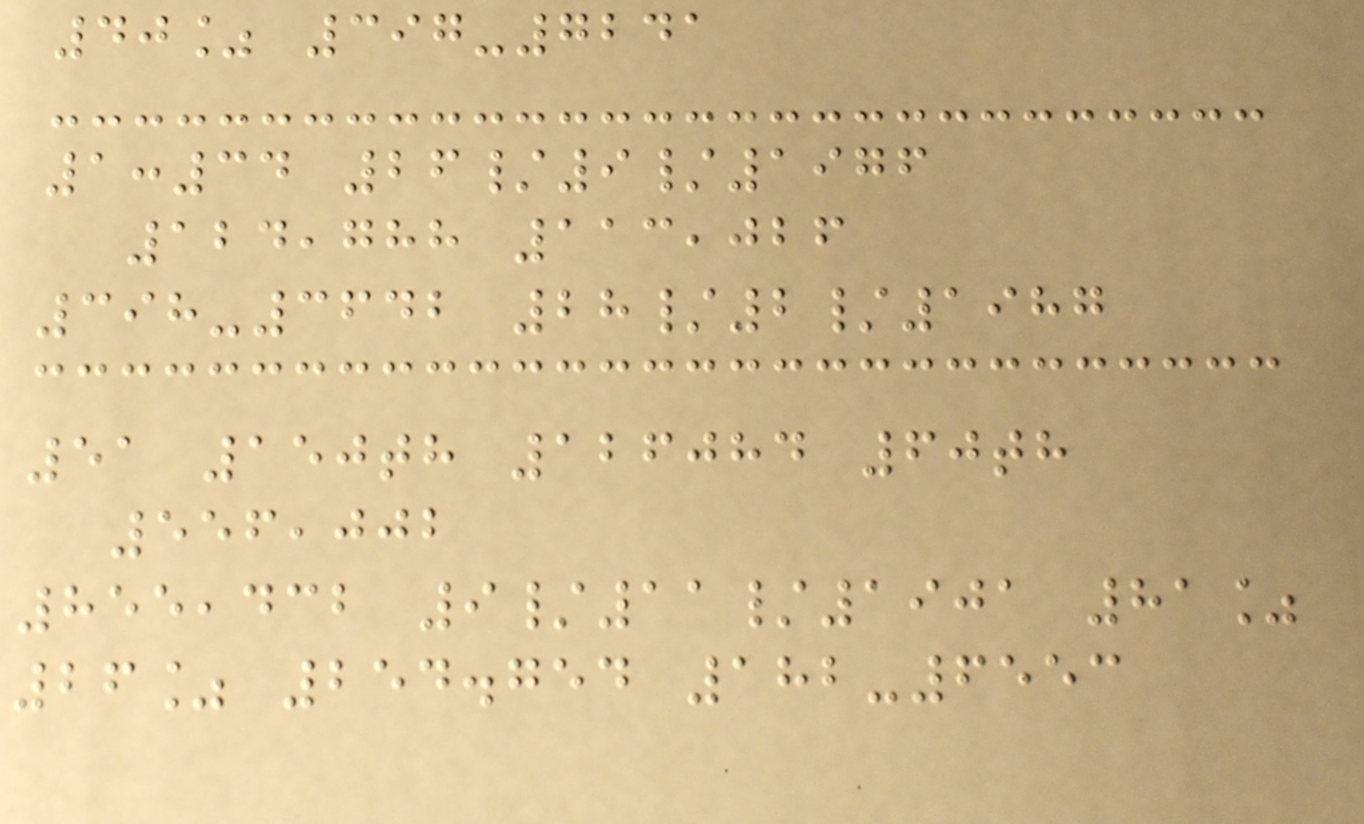40% 397-7241
1:34 26/9/1976
124,788 113,026
398-3642 28/2/1987
51 150th 126084 60th
556,002
855,432 9/11/1901 81%
26% 254.754 182-6553
